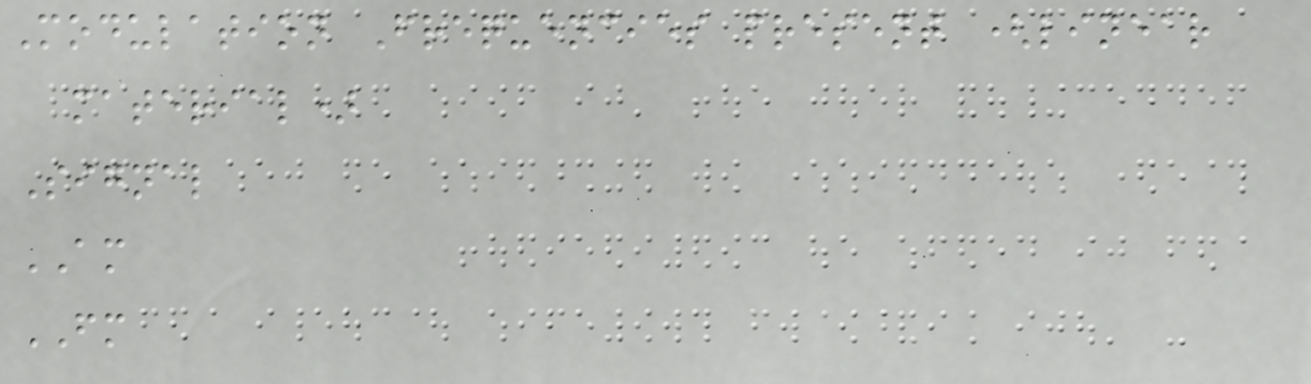Modulation Frequencies present (linear
material)
Signal
AM
FM
